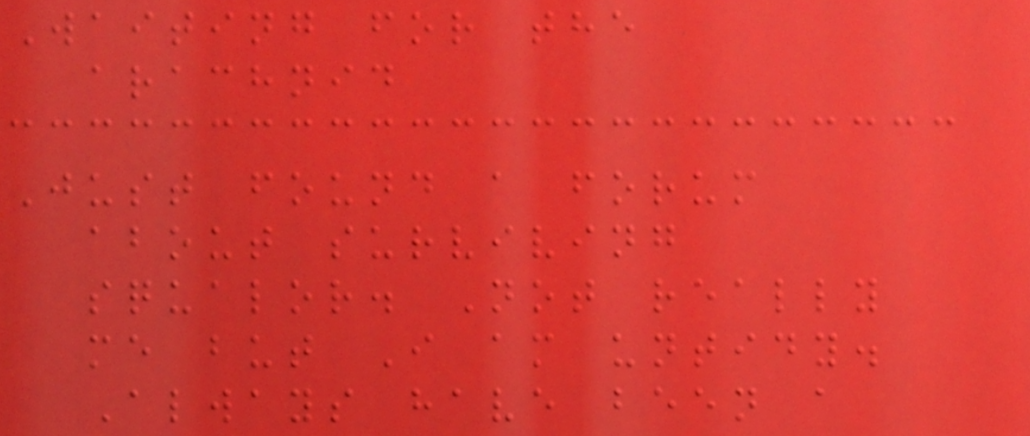Waiting for the
arachnid
Just found a forum
about surviving
squalor. Not really
me but I am untidy.
Always have been a
